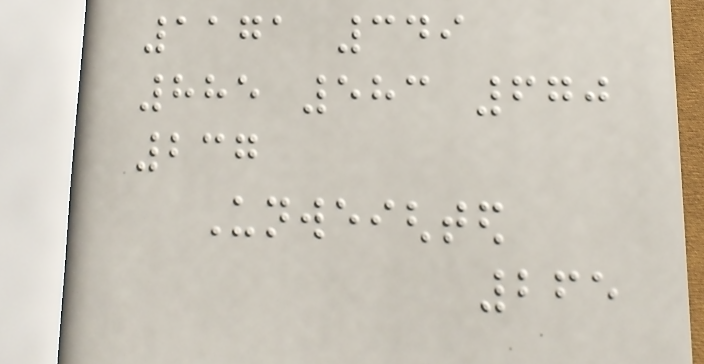1171 349
885 583 670
237
Unweighted
265
